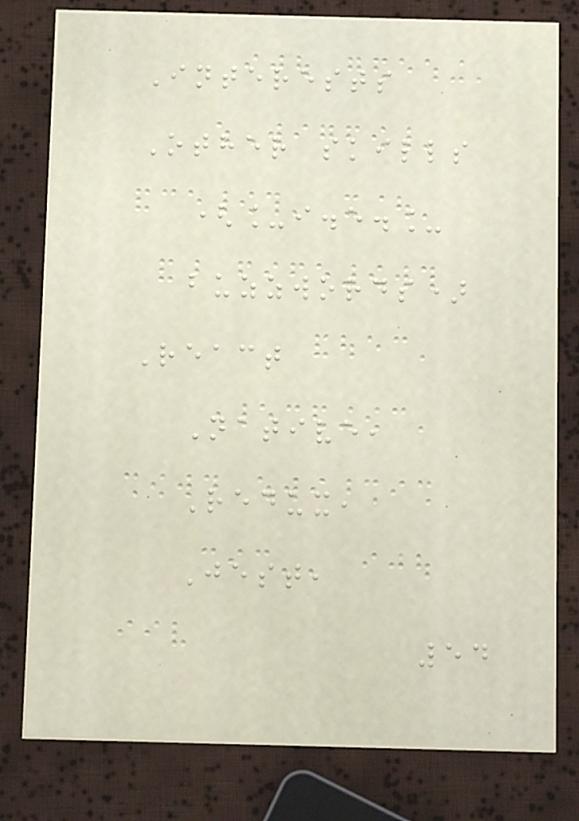Interests
Other skills
(_i.e._
buzzwords)
React
Native,
Redux,
Jest,
54
